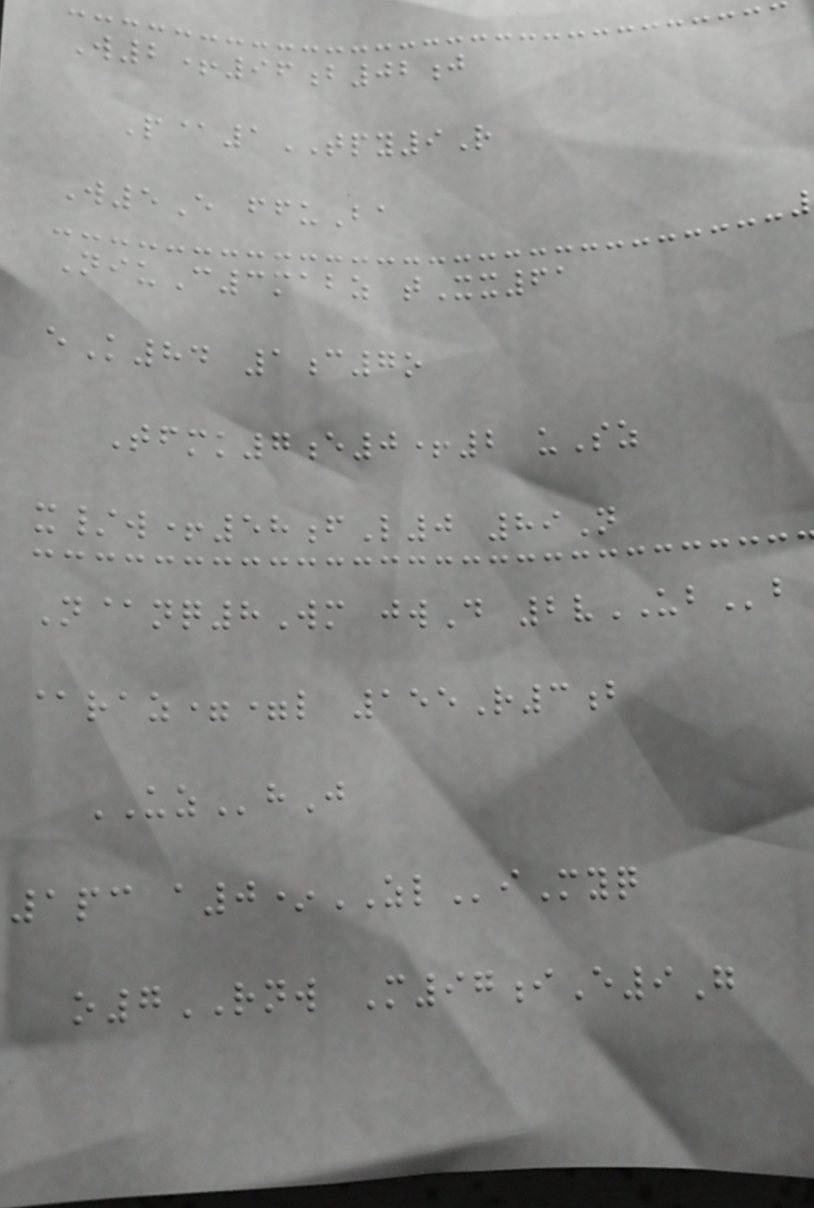W2+96b02j
P@1TPY9R
W5E ffuBa
NiuC3mabz tXx61
eK84 1c7o
Tfmk7e0+2 uSz
x/w+58fL0 89N
N@nq8Wm jwD 2vUBb
@raz==l 155R3b
UZhJ
1pc a0*ZLiMyq
o7RNW M97iE9G
